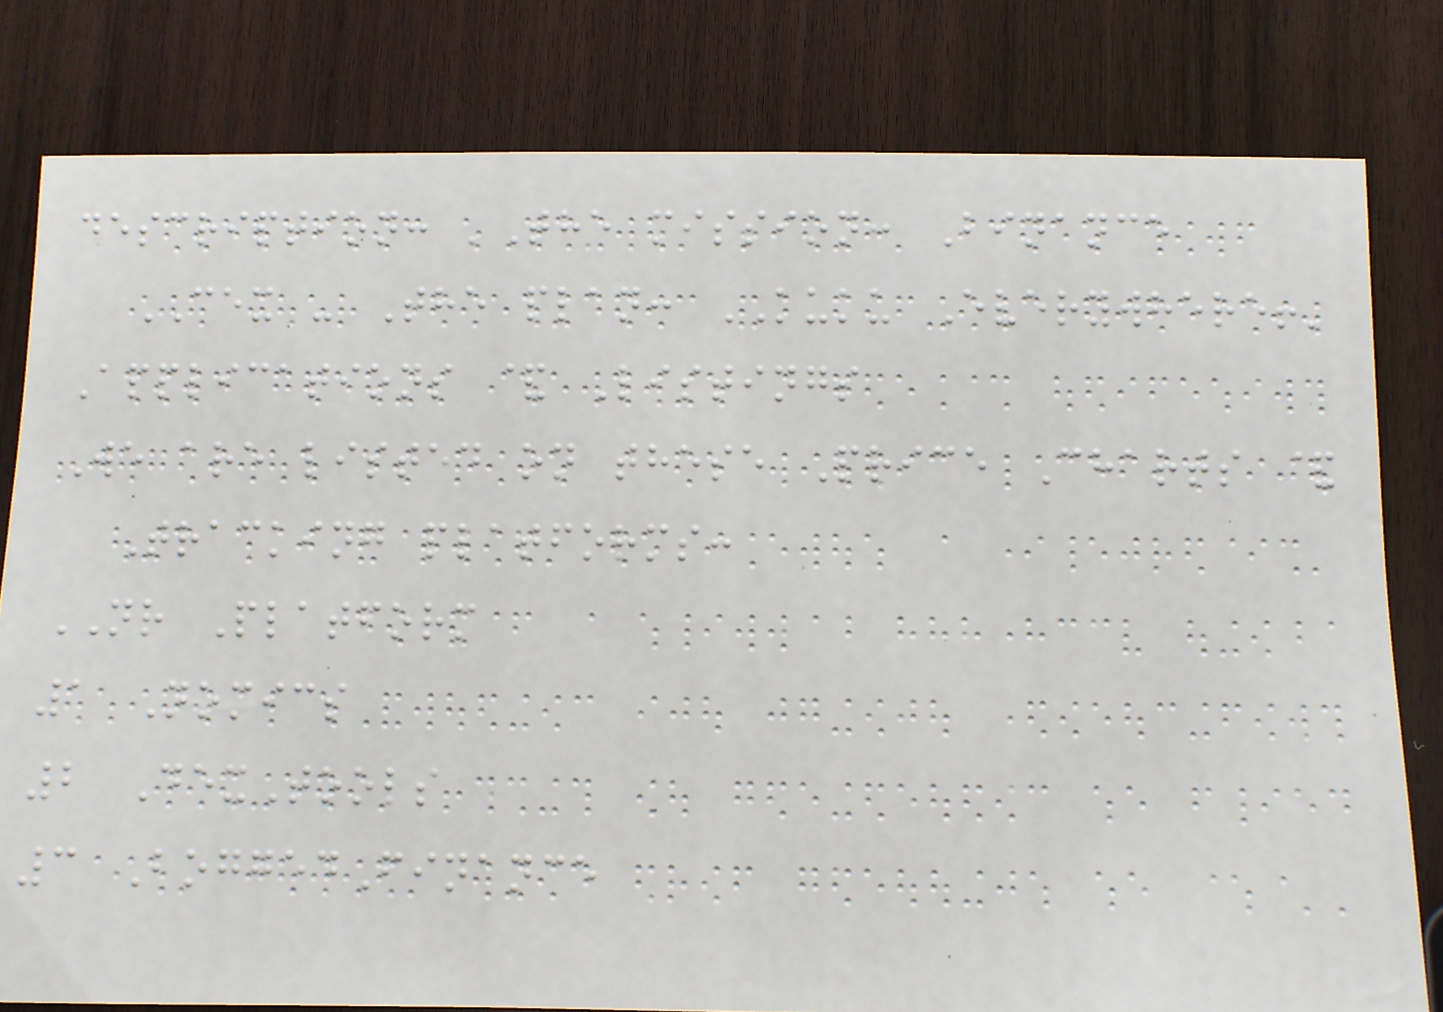description: 'The mission: Binance
CEX - The plan: KUKU Everywhere!'
Applications & Listings
We are listed on these Price Charts &
Tracking platforms:
NR Platform
1 Nomics
2 DexTools
3 BoggedFinance
